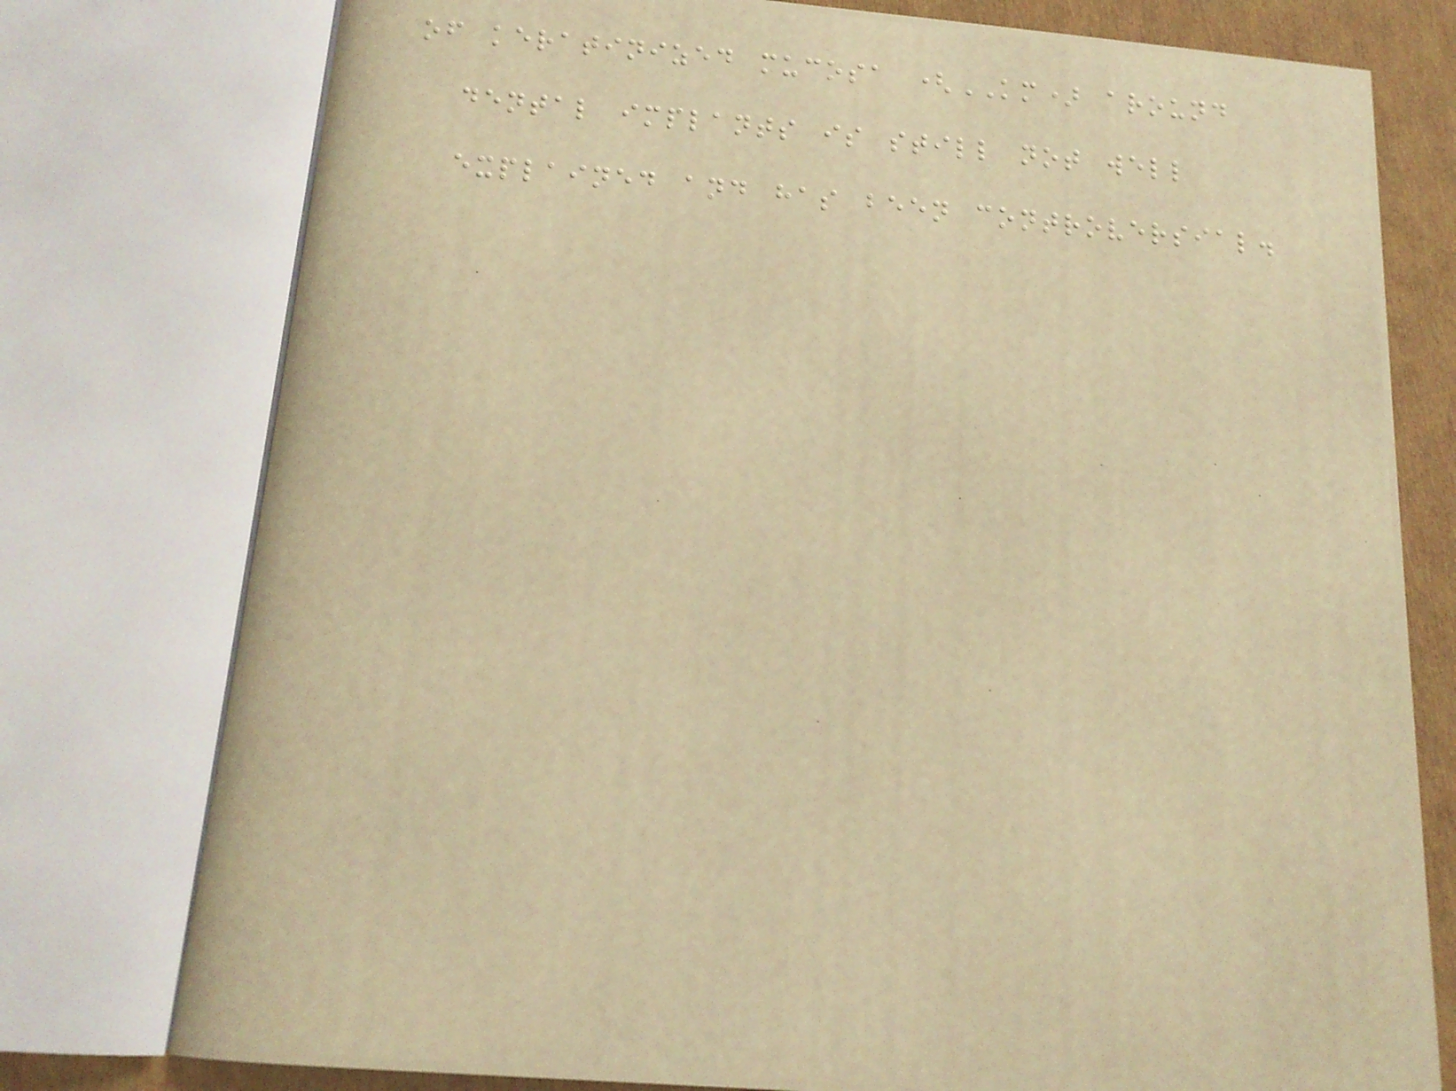of keratinized mucosa (KM) around
dental implants is still not well
explained and has been controversial.
